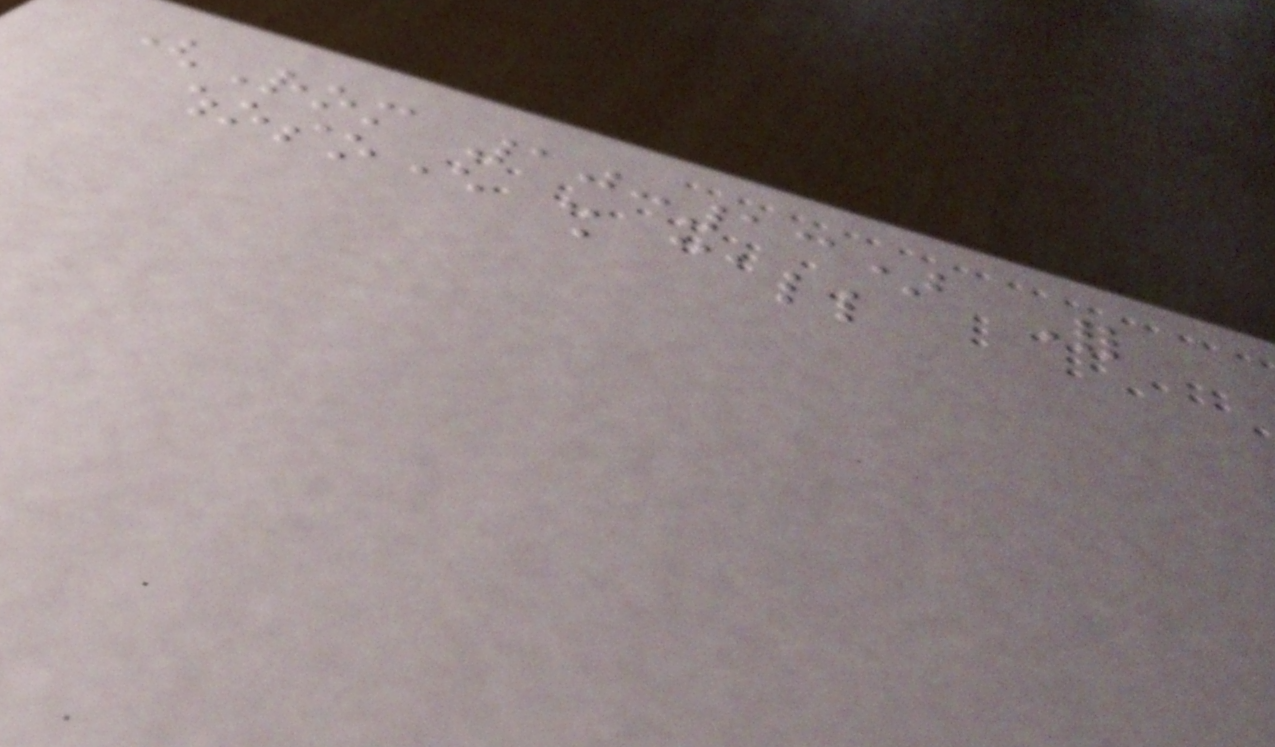(Rom 10:13) For
whosoever shall call
